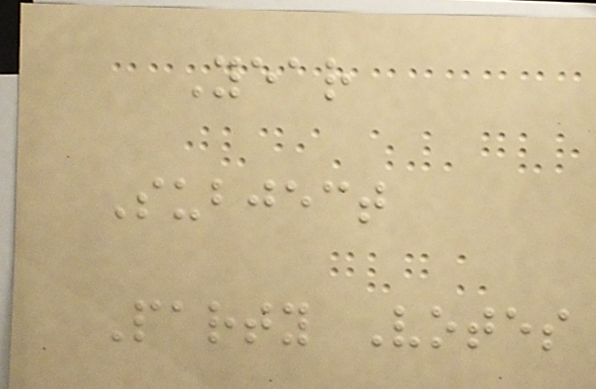Year
Subject
Party Votes
